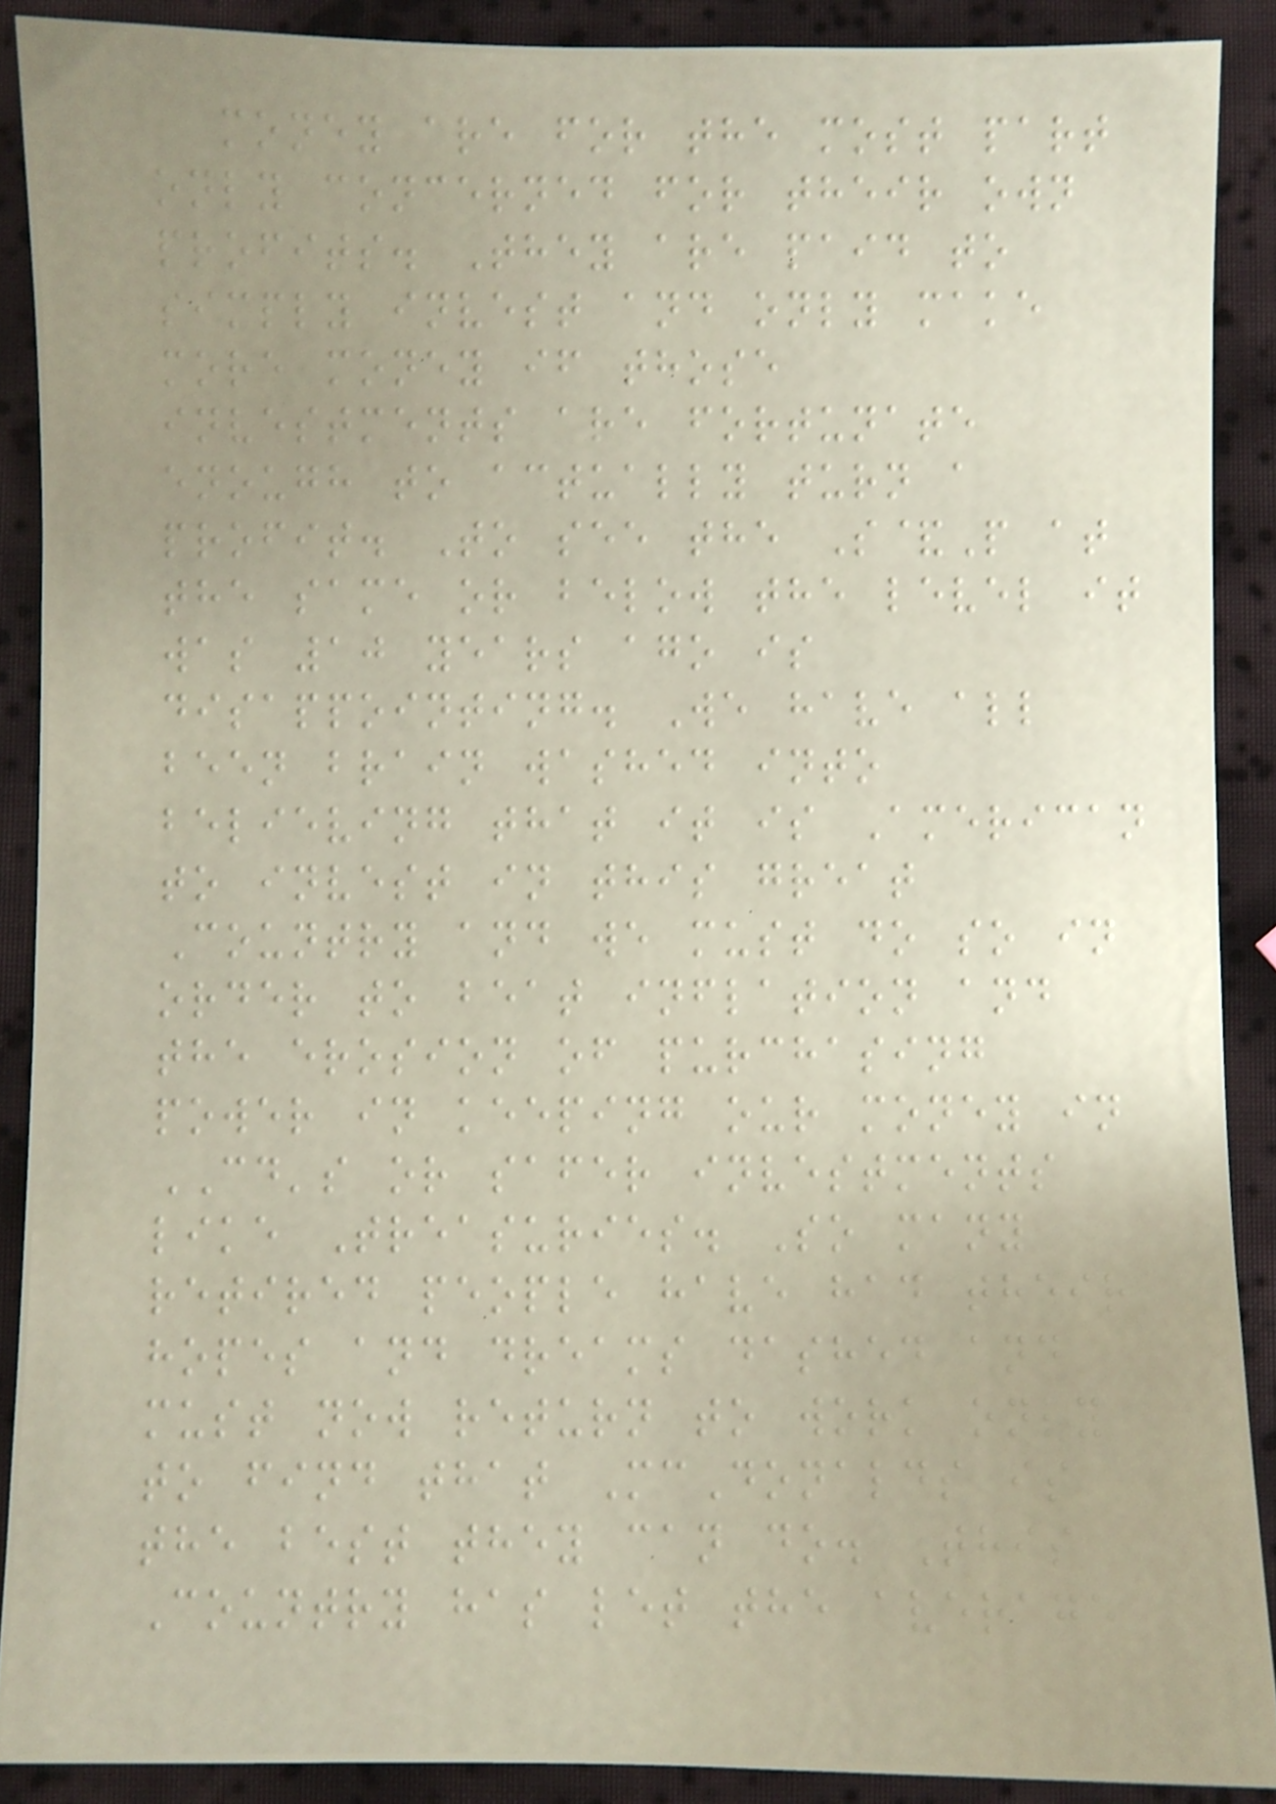money are for the most part
only concerned for their own
profits. They are paid to
simply invest and only make
more money if those
investments are fortunate
enough to actually turn a
profit. To see the S&P at
the same or below the level it
was 10 years ago is
disappointing. We have all
been brain washed into
believing that it is American
to invest in this great
Country and we must do so in
order to beat inflation and
the erosion of purchasing
power in keeping our money in
CD's or safer investments
like Treasuries. So many
retired people have had their
hopes and dreams dashed and
must now return to work only
to find that McDonalds is
the best they can do. This
Country has let the average
